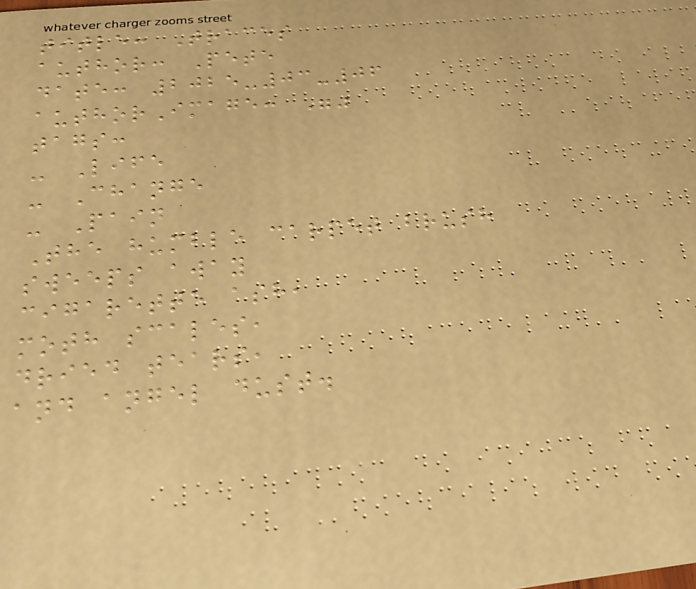title: Traces
author: Pete
date: 2025-03-06
authorImage: ""
tags:
- Life
- Change
- Pain
The humble carpet brush
sweeps away
cigarette ash,
moth scales,
dried tears,
and angel dust.
